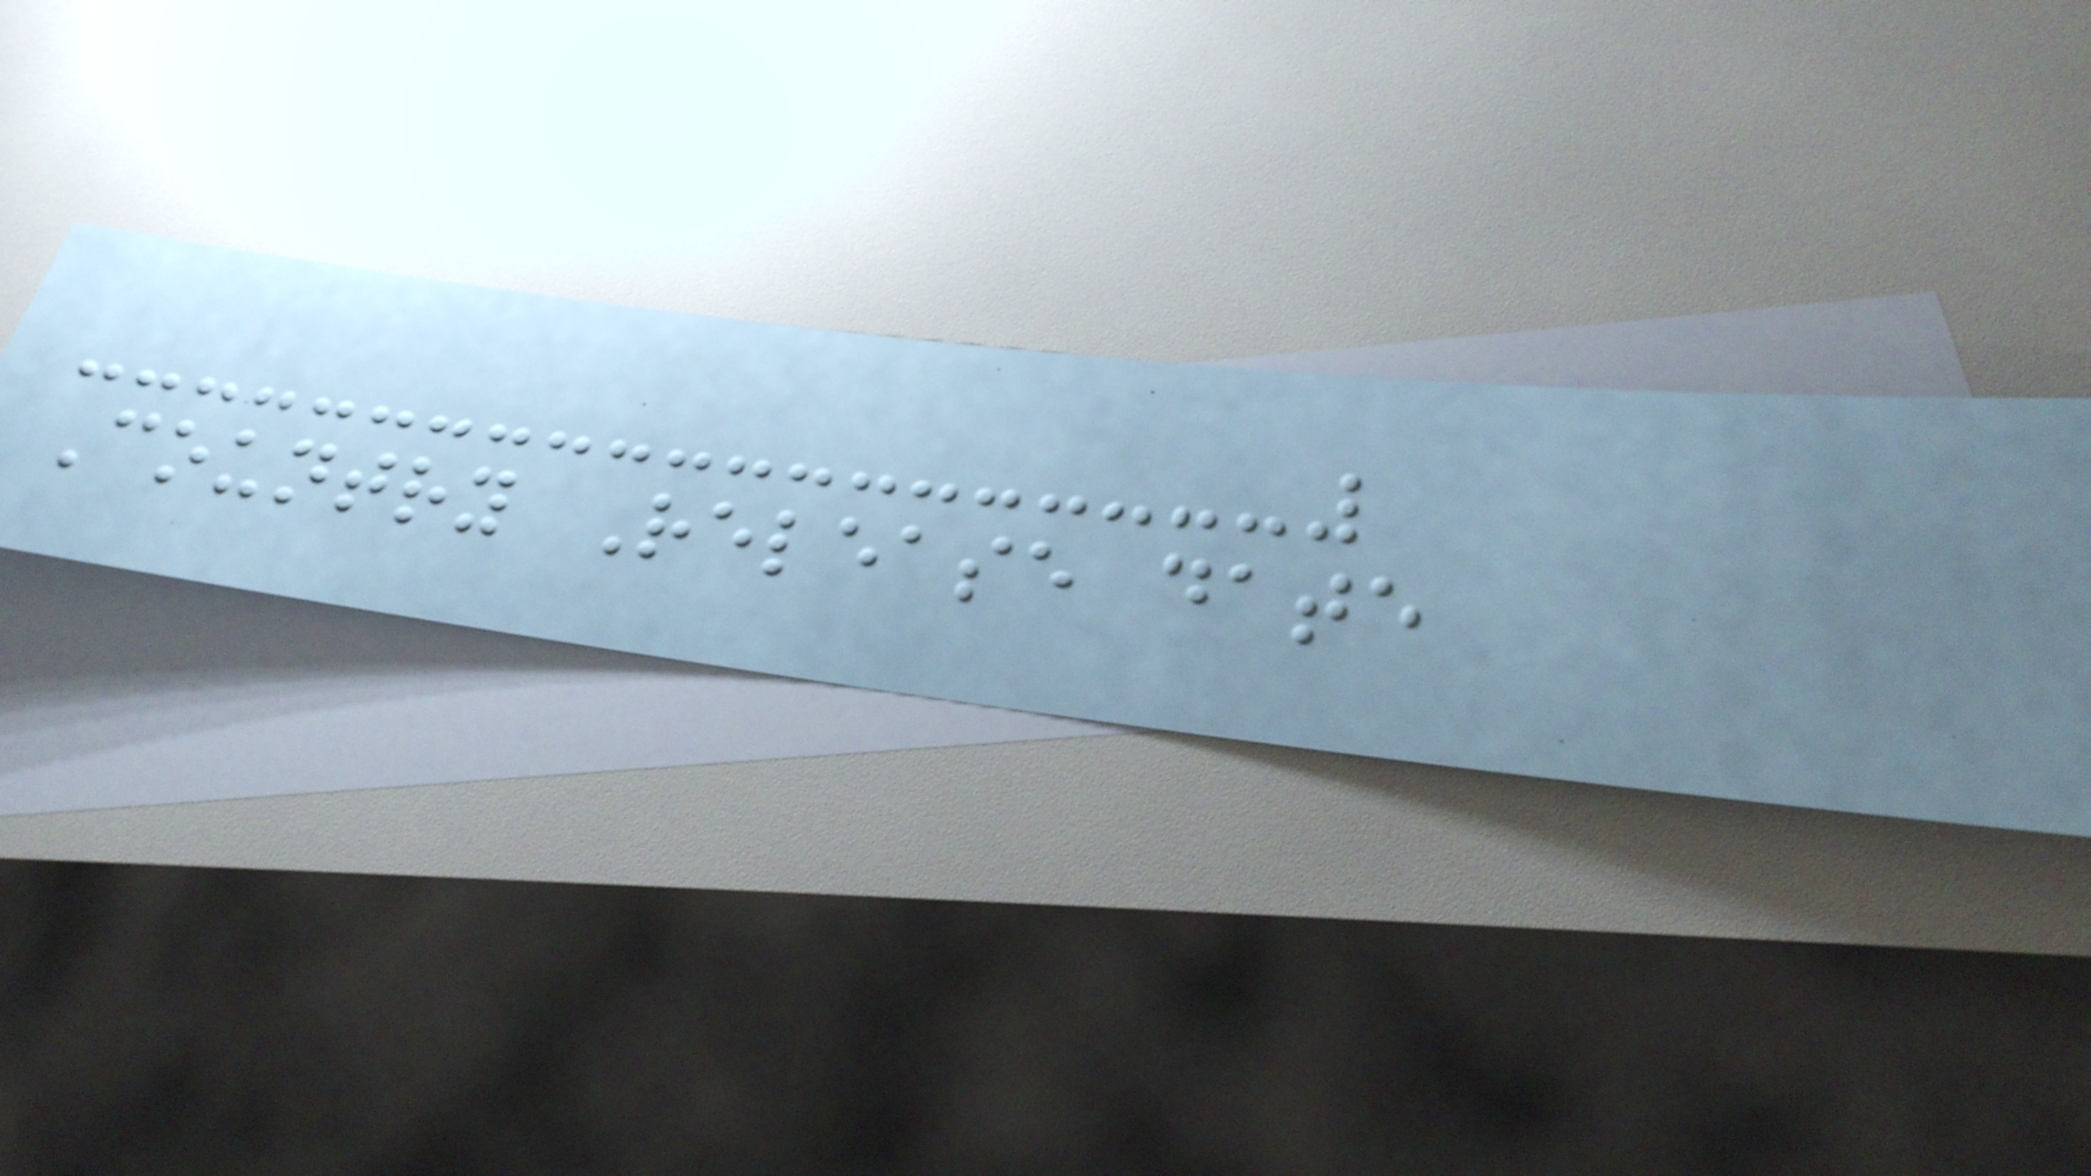Country Release date
